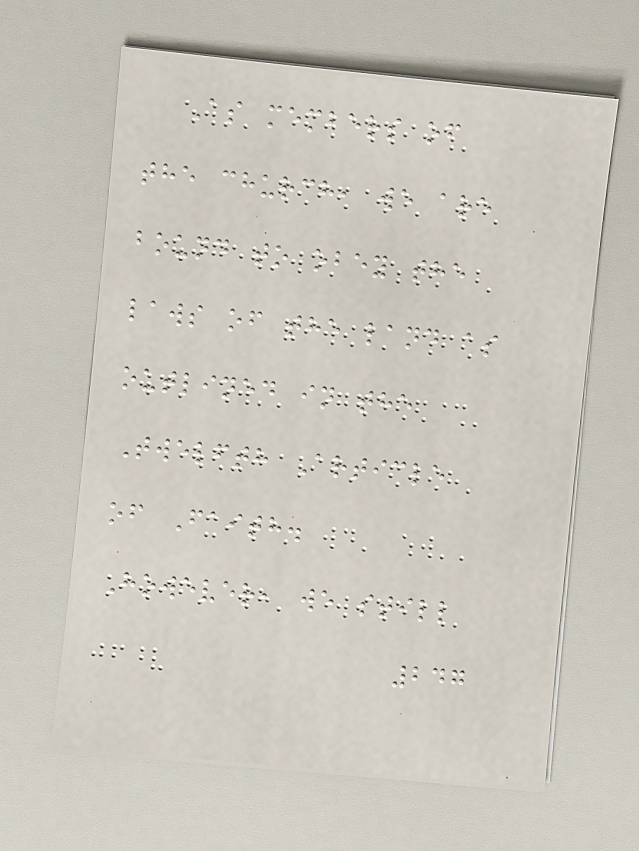As members of
the church, we are
bound to obey the
laws of the land as
outlined in the
Twelfth Article
of Faith.
However, we still
247
